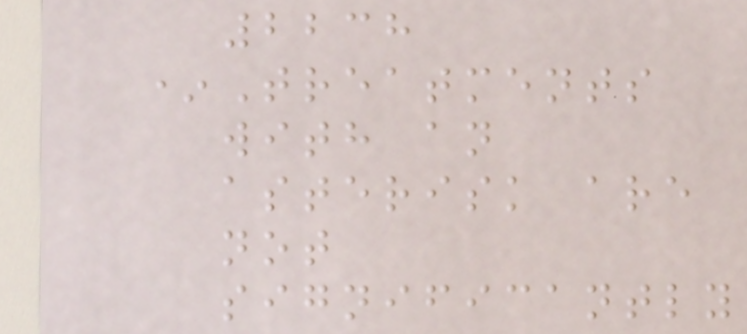2238
*Treatments
with an
asterisk are
not
significantly
